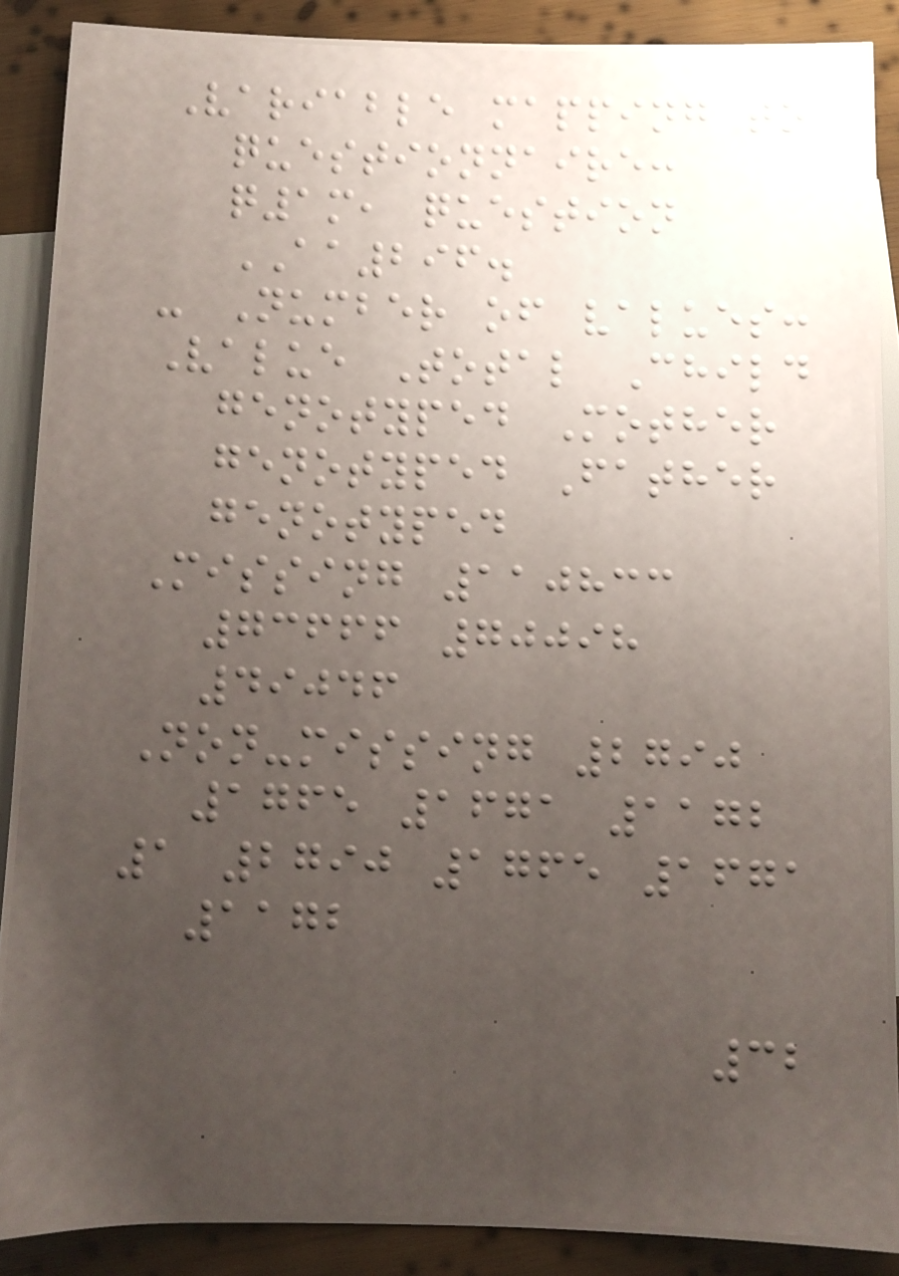Variable mapping to
questionnaire:
q1m, question
AA296.
- Number of values:
Value Total Child
genotyped Mother
genotyped Father
genotyped
Missing 110833
73666 70098
49046
Non-missing 2790
1765 1671 1172
1 2790 1765 1671
1172
32
